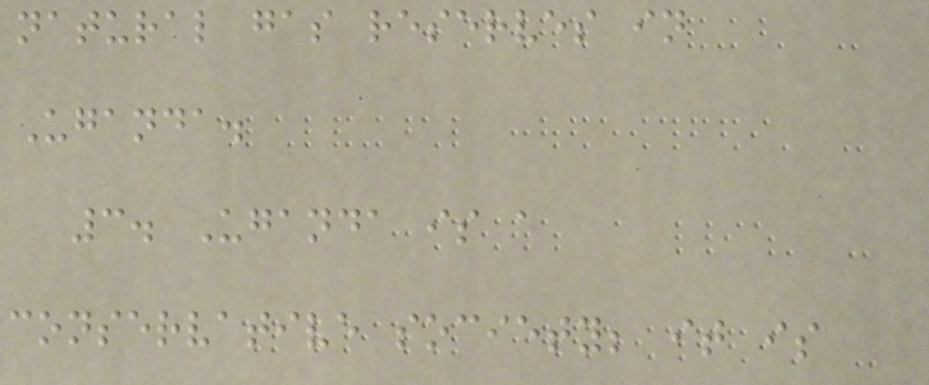natural gas reserves in
Uganda.
3. Uganda is a
conservative society; it is
